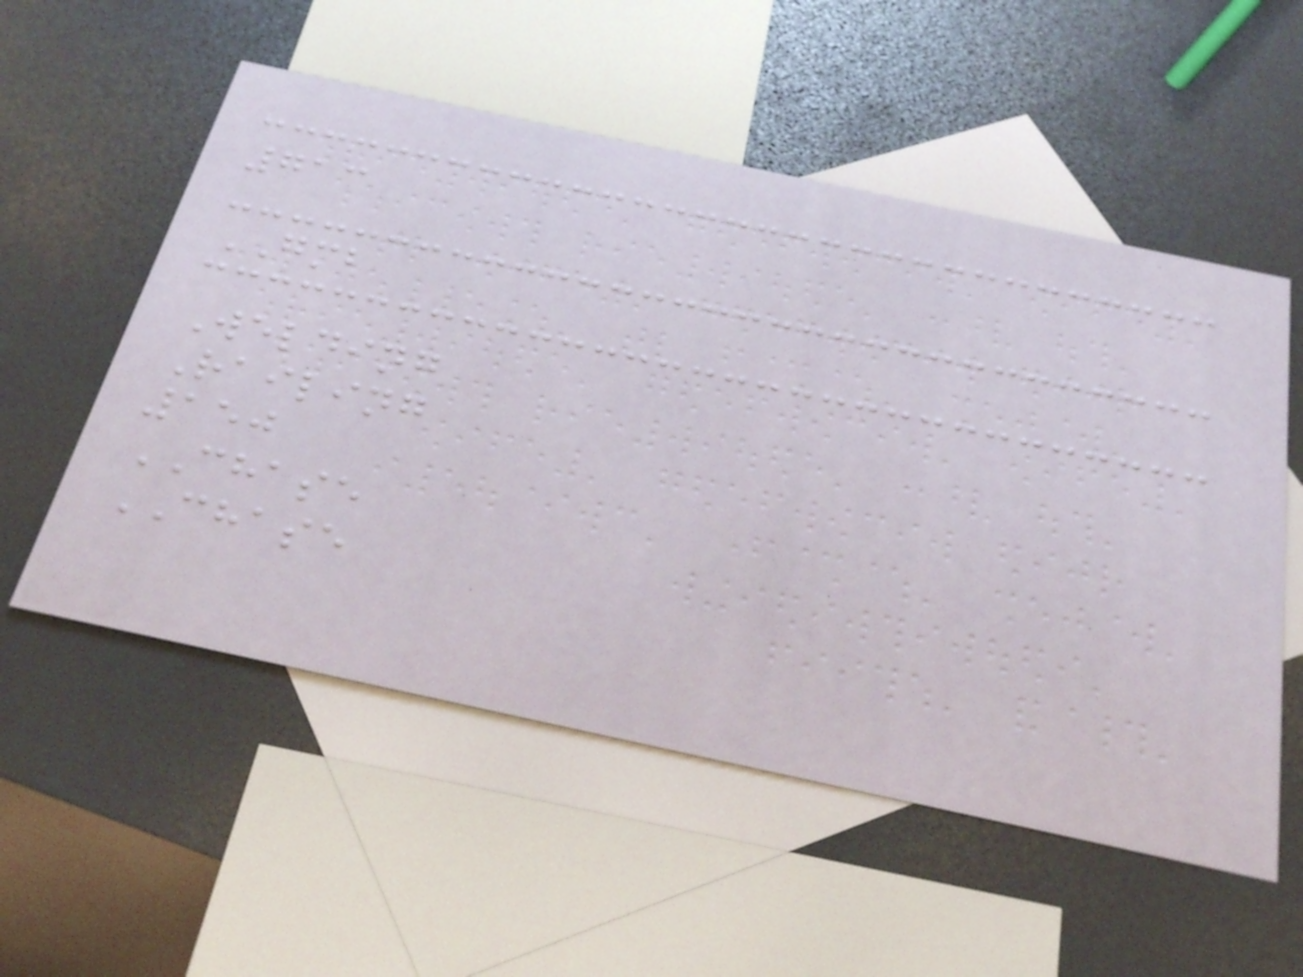713
GMB
Welding
Railing
150
CHASE
CHASE
